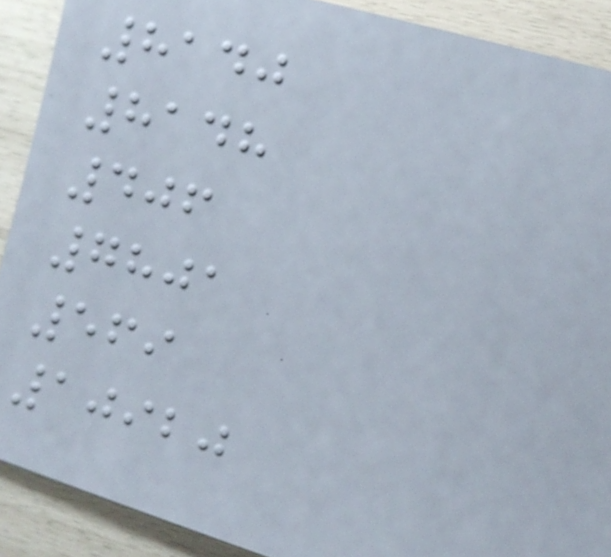8140
8148
406
7801
569
10920
